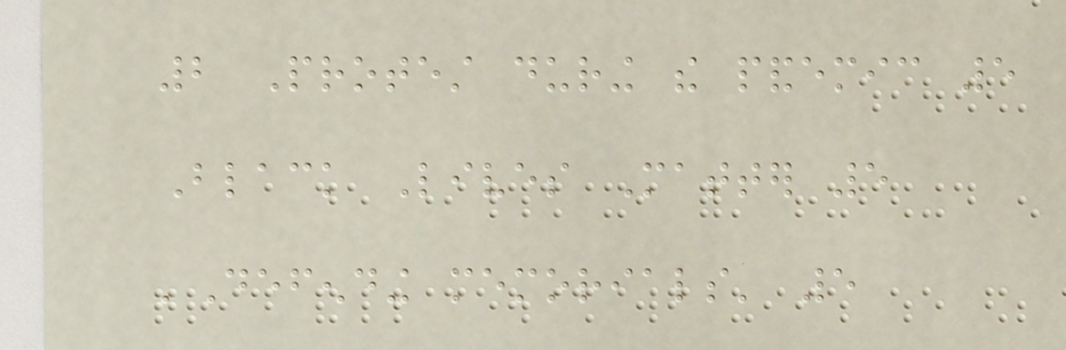2 Protest during the pandemic 5
Black Lives Matter 5
'Defending memorials' 5
